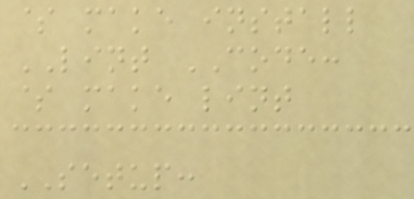$ make install
LINT CODE:
$ make lint
SETUP:
